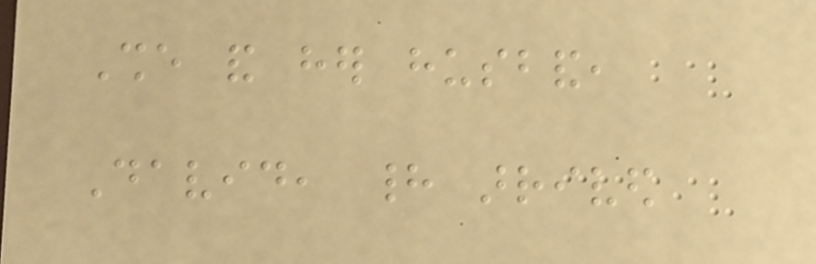She and her husband,
David, had arrived
